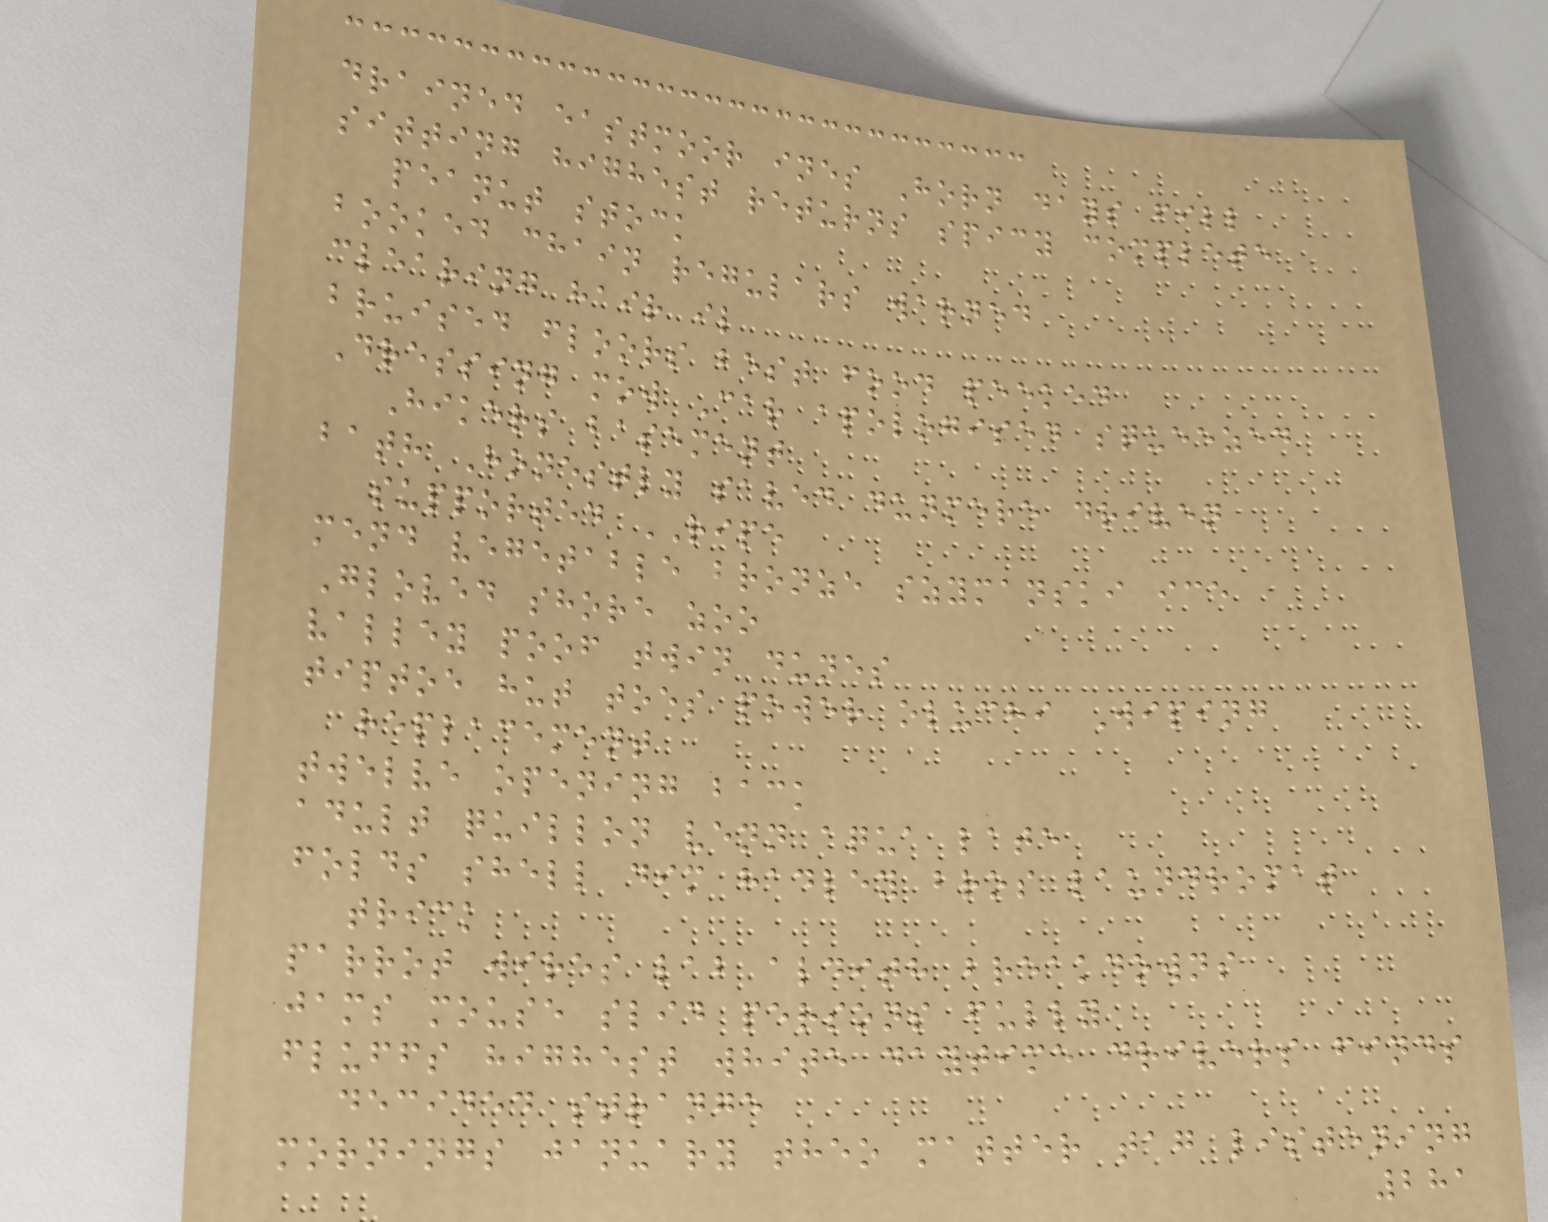drained eastmoor ines Horn days fill
sitting highest returns spicy complete
peanut stock
booked chain regulars warned
clearing hair il
bruised floors best food peeked
Dressing mow Car apologised squeezed
Hikers basement
bath Honestly saved dunmere driven
supported RIPE
mend vegetable bronze szymanski ice
Gloved shore zoo
valley poof twin dunes
tiptoe hut toes power oluchi Wiping
replacement
twelve opening back
adult quillon venn aqua late
folds shell dim hadley bros laundromat
trick
parrot wires lab aldith breakdowns
jams mouse slid persons fully
fluffs highest white daytime drivers finds
decided strange
mornings january theo matter tag listening
281
